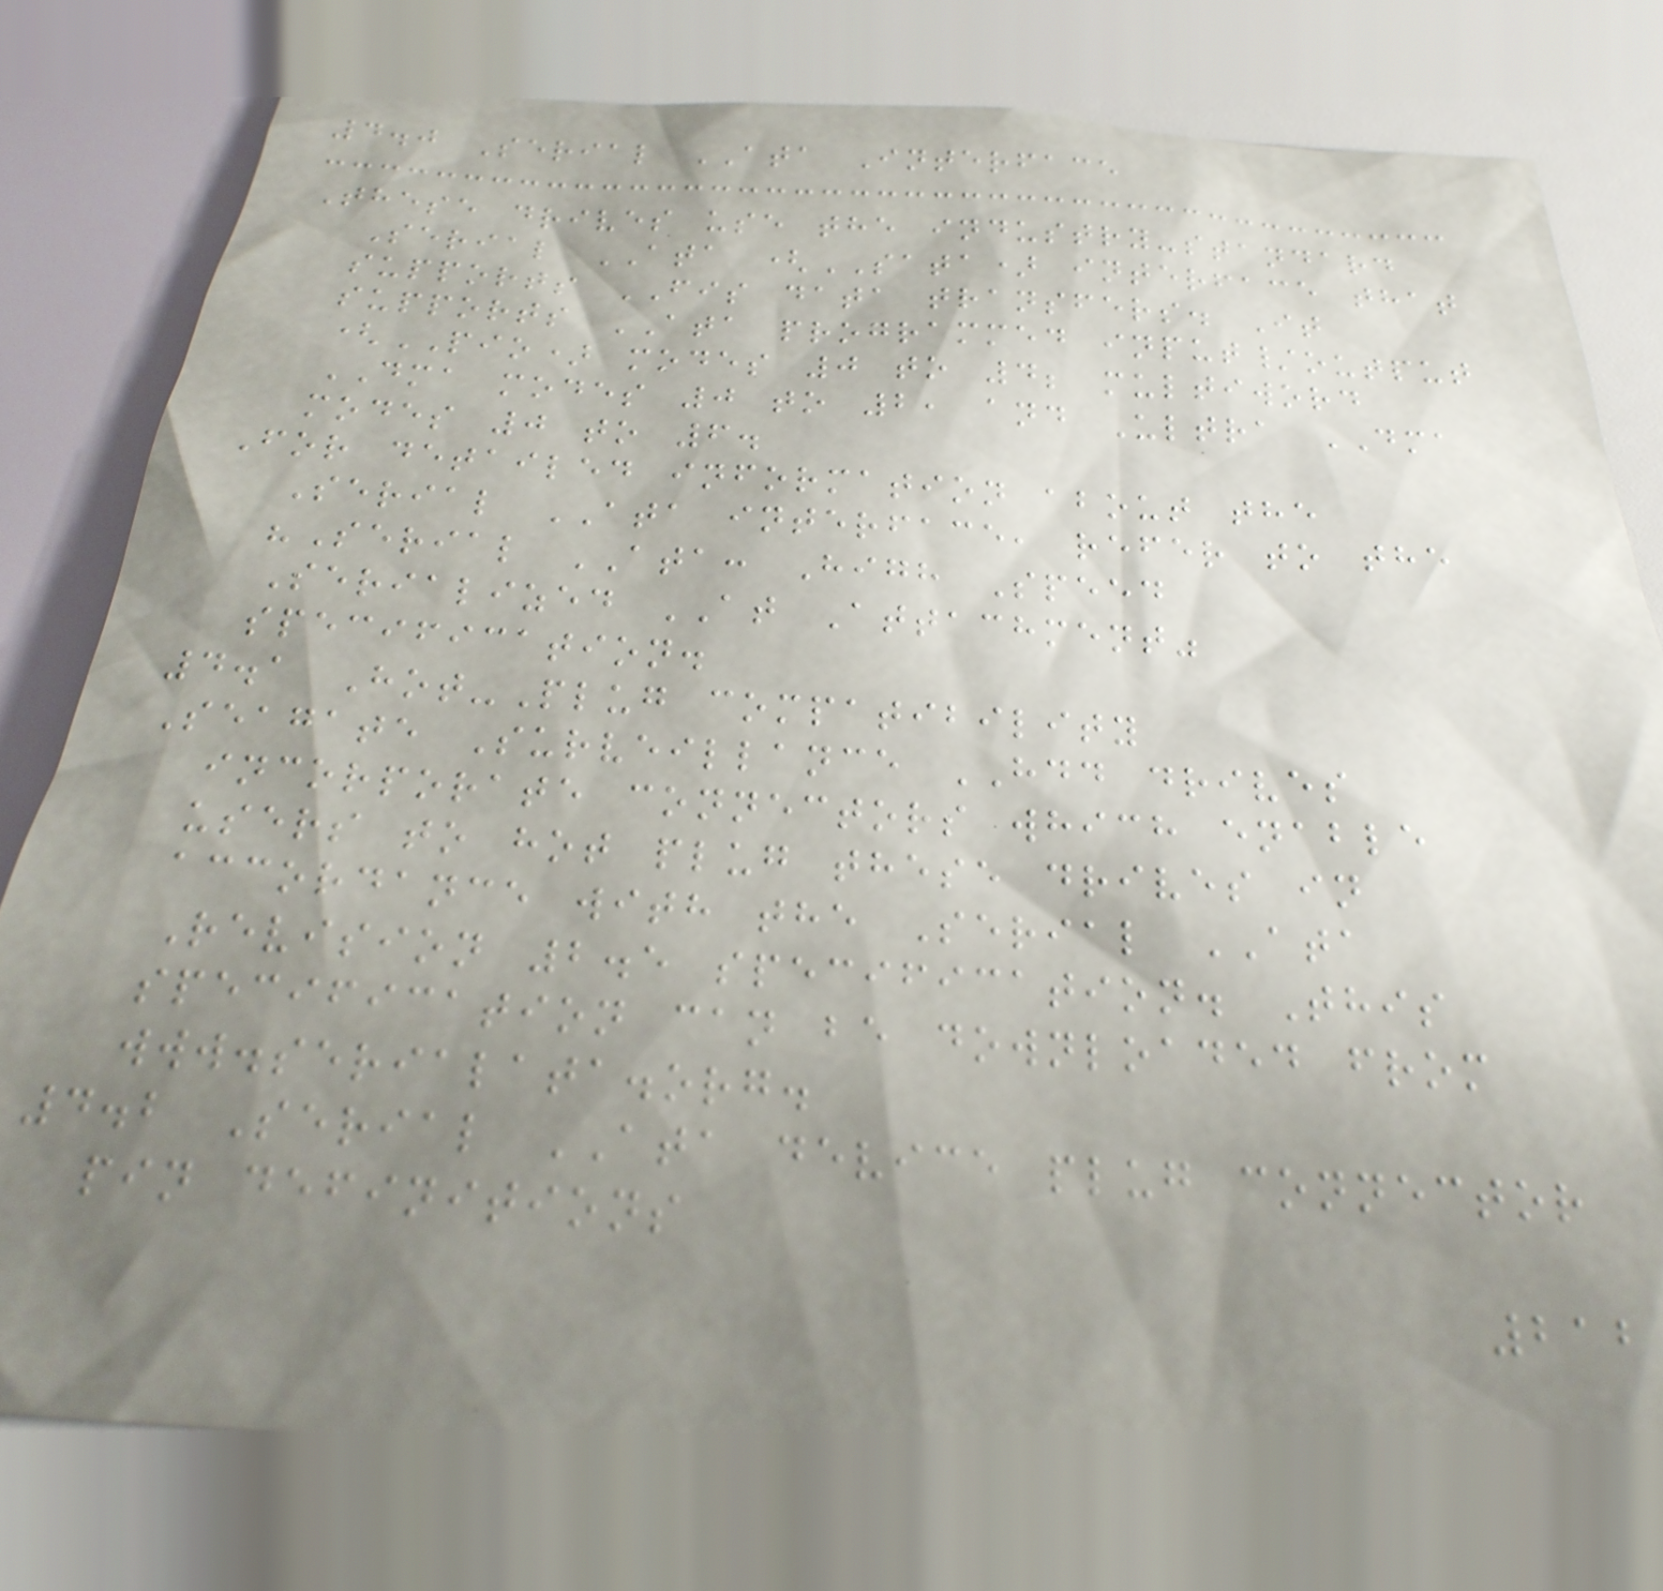4.0 Serial ATA Interface
These drives use the industry-standard
Serial ATA (SATA) interface that
supports FIS data transfers. It
supports ATA programmed input/output
(PIO) modes 0 to 4; multiword
DMA modes 0 to 2, and Ultra DMA
modes 0 to 6.
For detailed information about the
Serial ATA interface, refer to the
"Serial ATA: High Speed
Serialized AT Attachment"
specification.
4.1 Hot-Plug compatibility
Seagate Surveillance HDD drives
incorporate connectors which enable
users to hot plug these drives in
accordance with the Serial ATA
Revision 2.5 specification. This
specification can be downloaded from
www.serialata.org.
4.2 Serial ATA device plug connector
pin definitions
212
